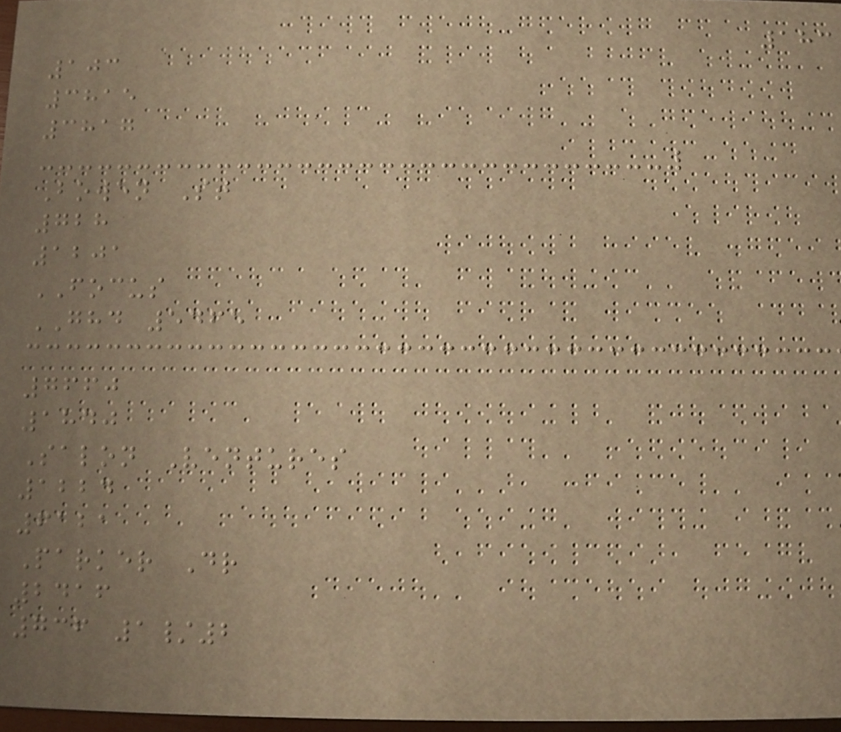183
103
3815
3817
Bowen St
728
1201
FOCUS
GHD 5465
7660
1840
Salon Ventures
1224
6121
Parker Dr
2416
736 1/2
